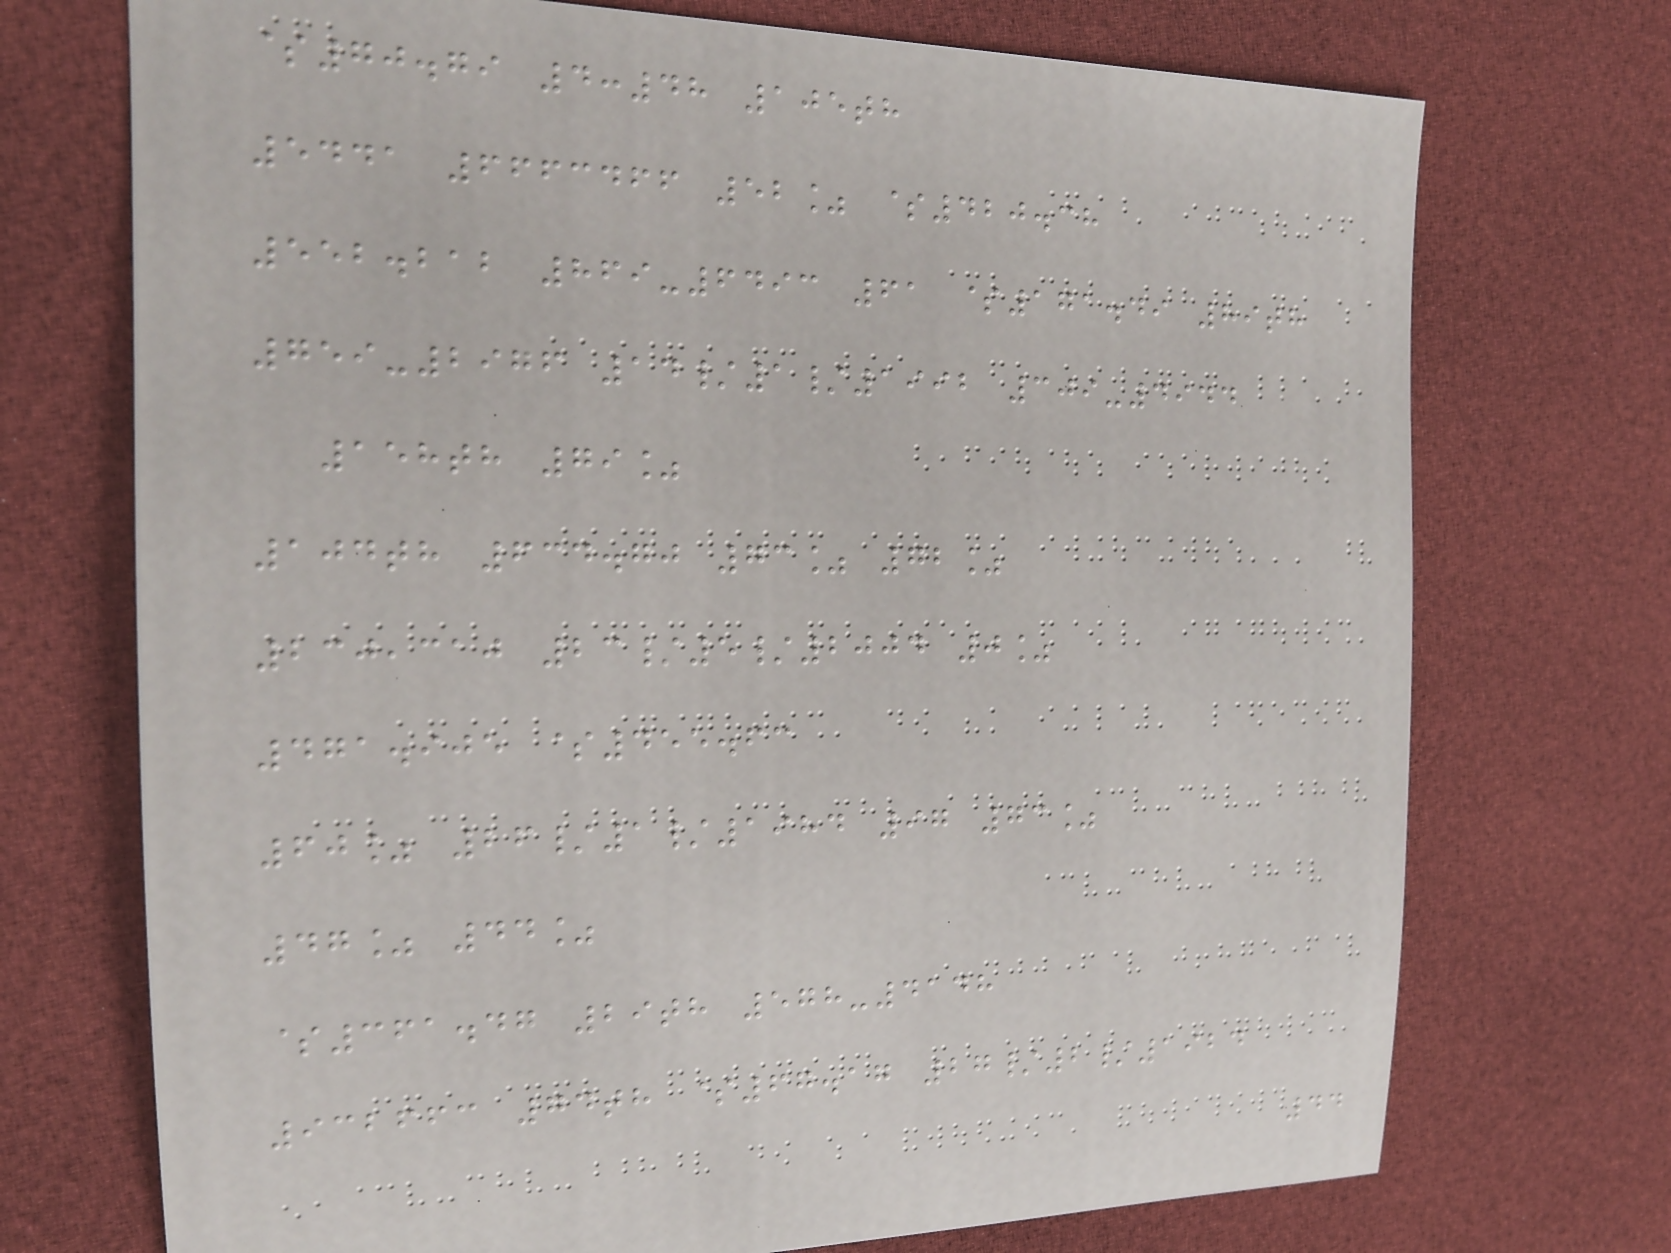$70.79 4:48 105th
5441 6663466 52% $420.38
552.212 869-6493 61 $171.49 89th
759-2976 14/1/1992 309-4944
158th 79%
104th 634.70 73% 72%
230,310 23/5/2004 0%
471.905 $455.63
60% 26/1/1984 97 73%
47% 44%
$361.47 29th 578-4148
932663 74th $67.17 27/2/1924
44
